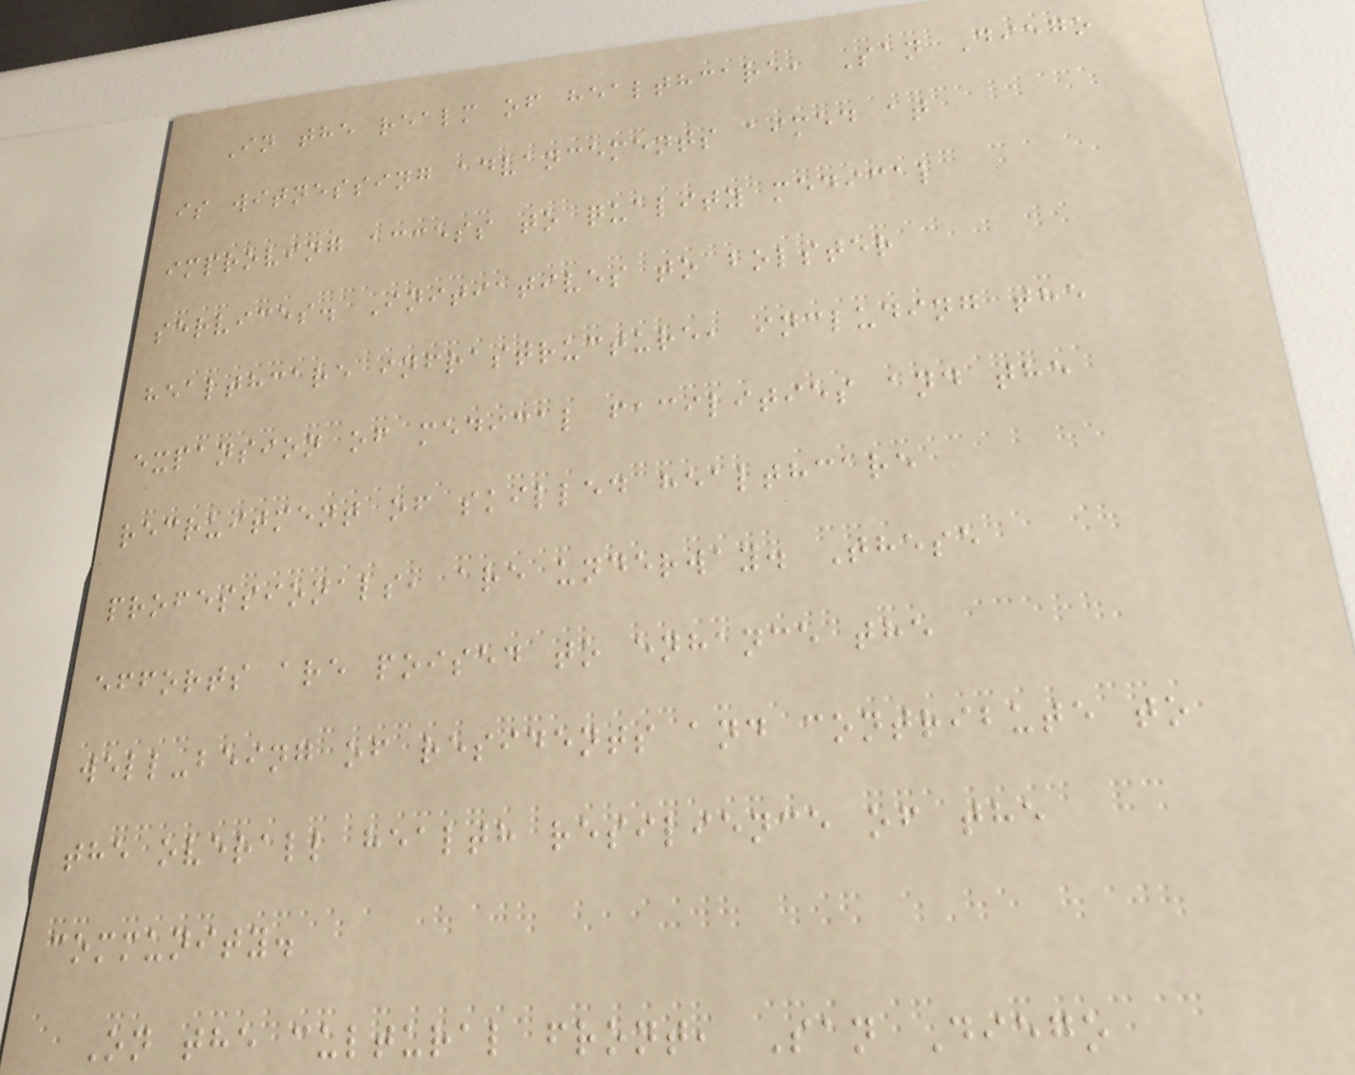In the realm of healthcare, San Diego
is witnessing advancements aimed at
improving access to quality medical
services. Initiatives to bolster
healthcare infrastructure, including the
expansion of medical facilities and the
recruitment of skilled healthcare
professionals, are underway. These
efforts are poised to enhance the
well-being of residents and contribute to
the overall health resilience of the
community.
On the cultural front, San Diego
